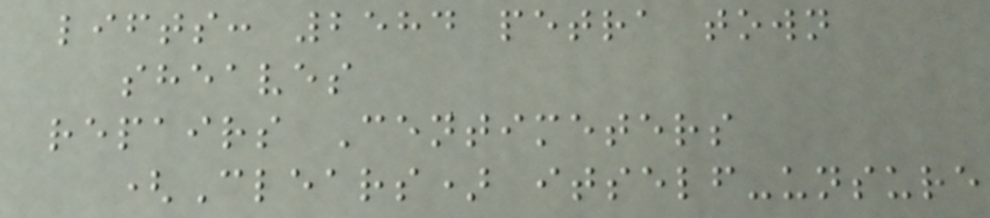lifts: 2584 petra town
sheaves
repairs Centimeters
(Clears) itself-unsure
